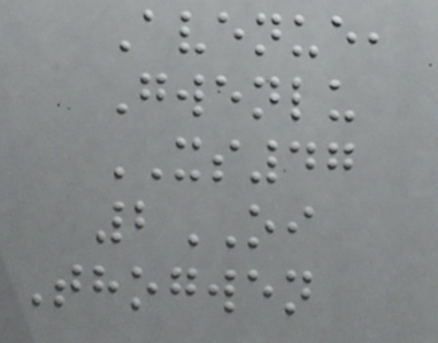Avenue,
Gwenlu
XS47
2OI
Thogwen
